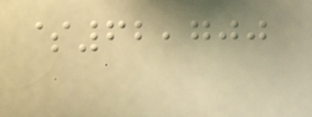$62,700
